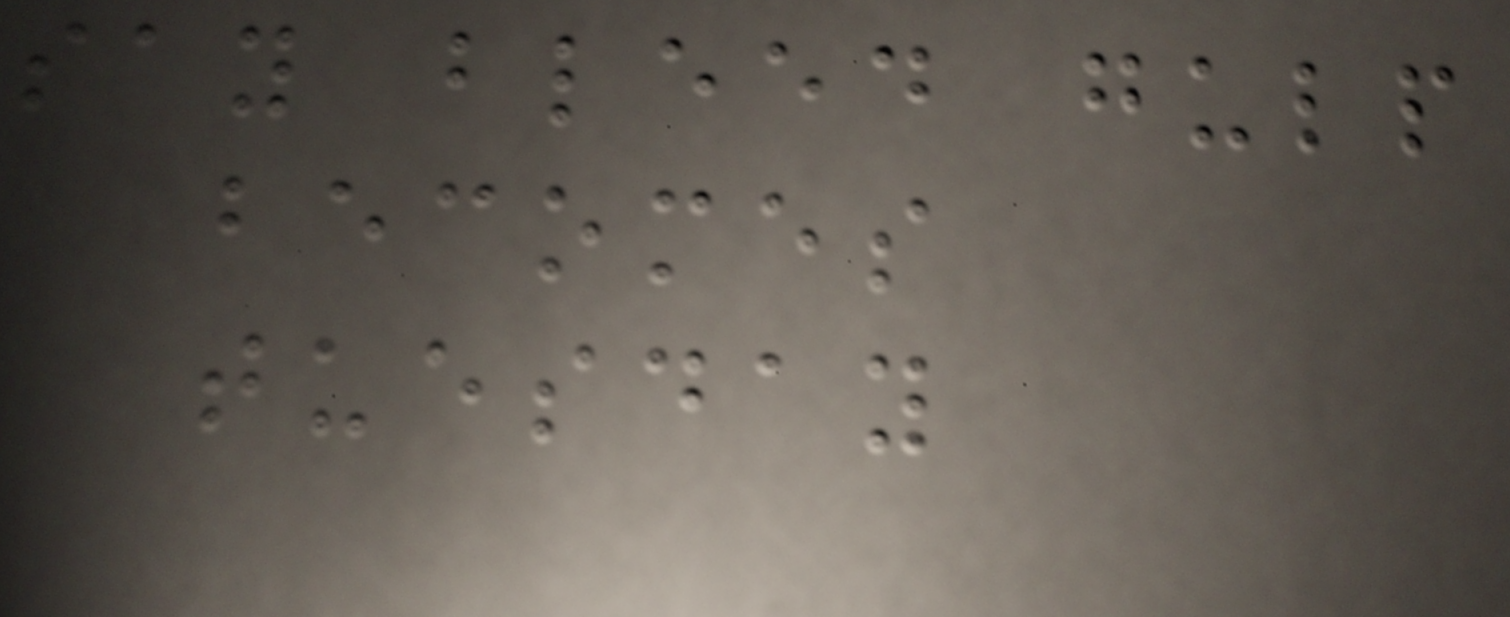say bleed gulp
becomes
tuesday
